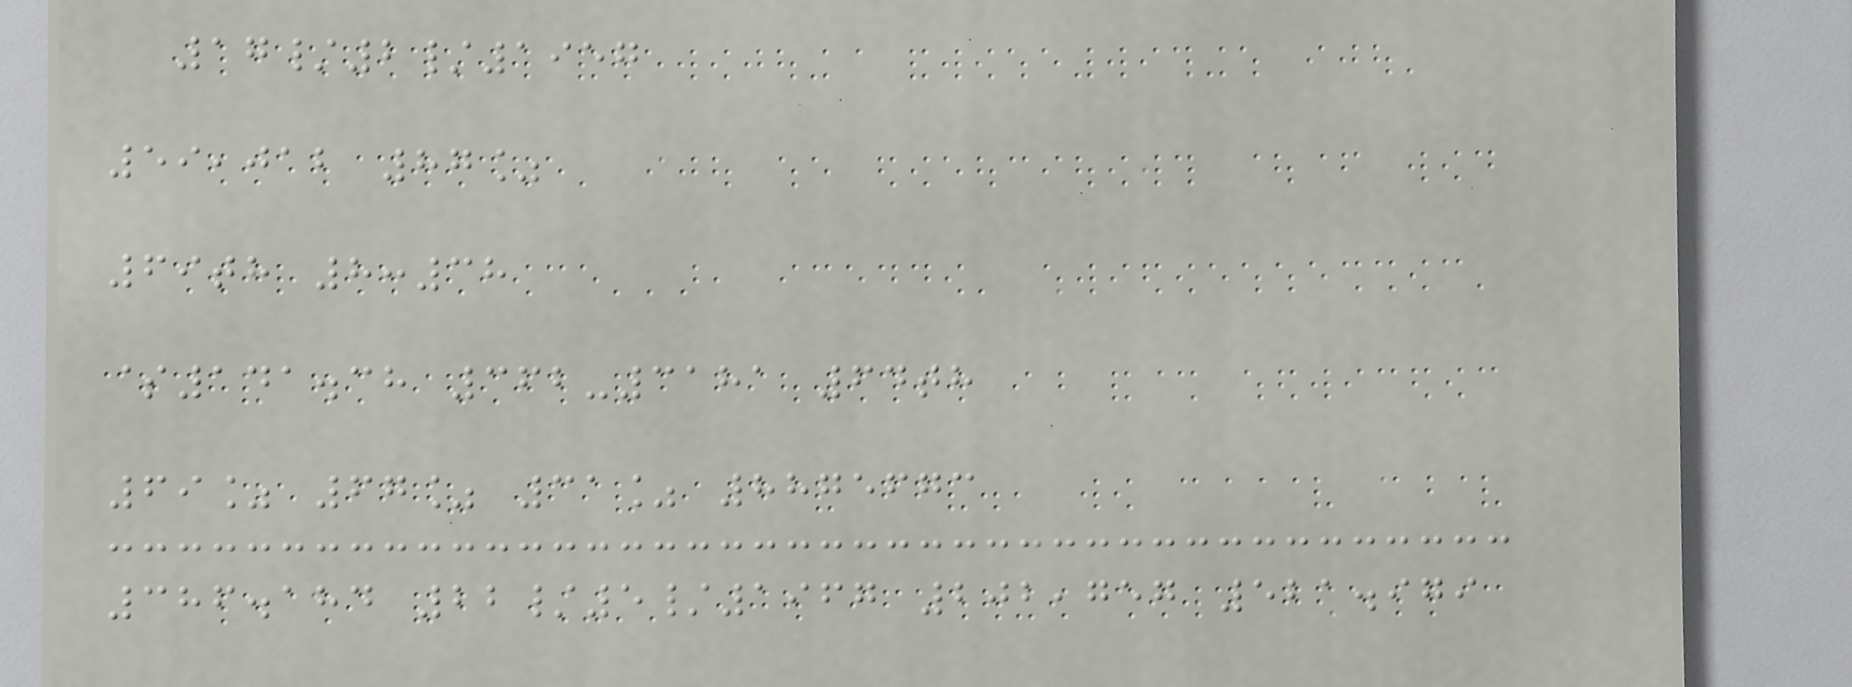17/2/1957
59,012 87%
69th 8:38
$141.38 362-3181 64th
69% 67% 31% 8875673
386.184 22/5/1967 202,757 521.979
